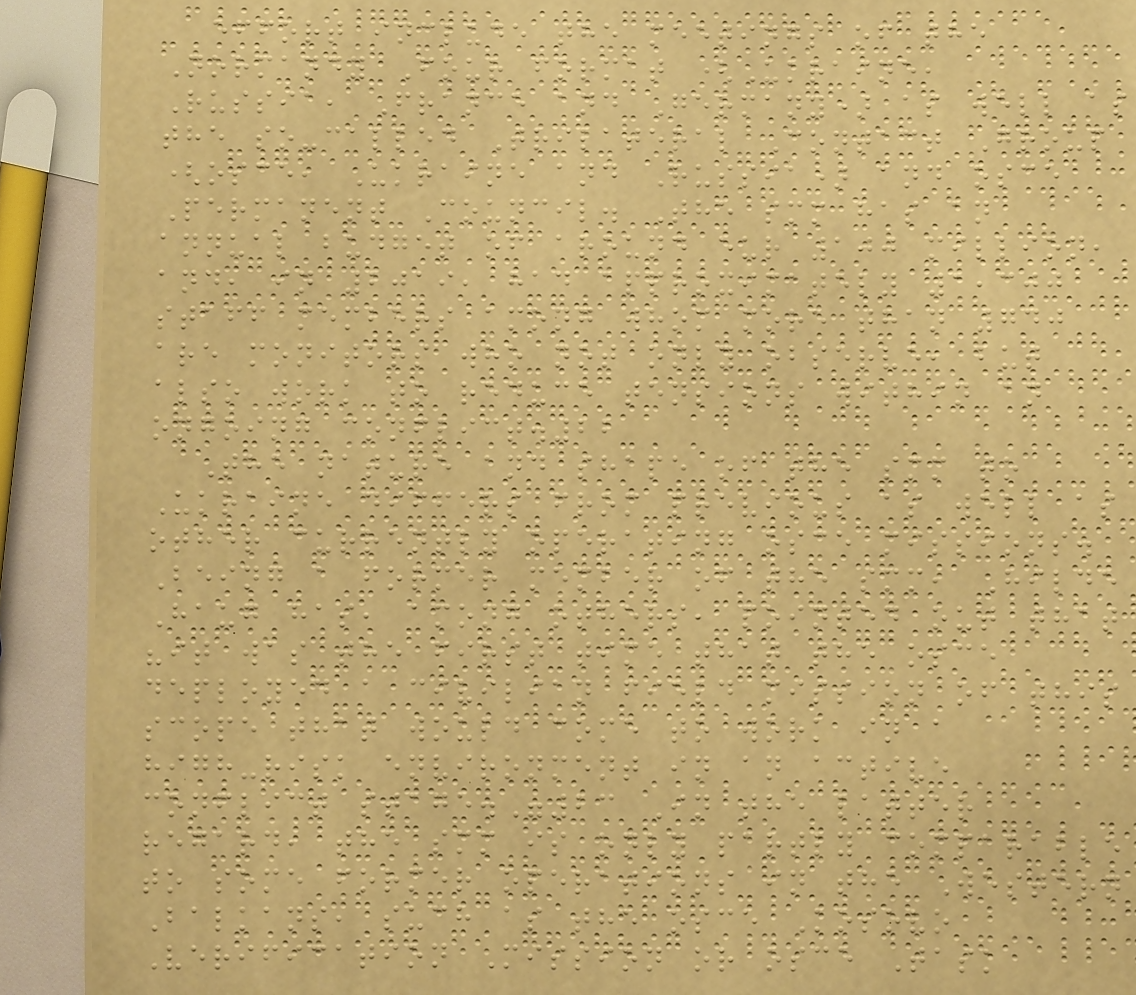effort include the meetings of the
Normandy Four format (Ukraine,
Russia, France and Germany) as well as
the so-called Trilateral Contact Group
(osce, Ukraine and Russia) and osce
Permanent Council. The smm has an
annual budget of around eur 100 million,
and, in 2019, had approximately 1,300
staff members among whom more than 740
are monitors who not only observe, but
also work to reduce tensions within an
ongoing conflict.22
The nature and shape of the smm to
Ukraine differs from previous as well as
other currently operating osce missions.
Being a former member of the smm, Hilde
Haug has, among others, pointed out that
"it was the first time that the osce
deployed a civilian field mission of this
scope that would come to work in a
high-risk environment in an active
conflict stage."23 In the latter
regard, the smm is only partly comparable
to some former operations in the Western
Balkans, such as the osce Kosovo
Verification Mission or osce Task
